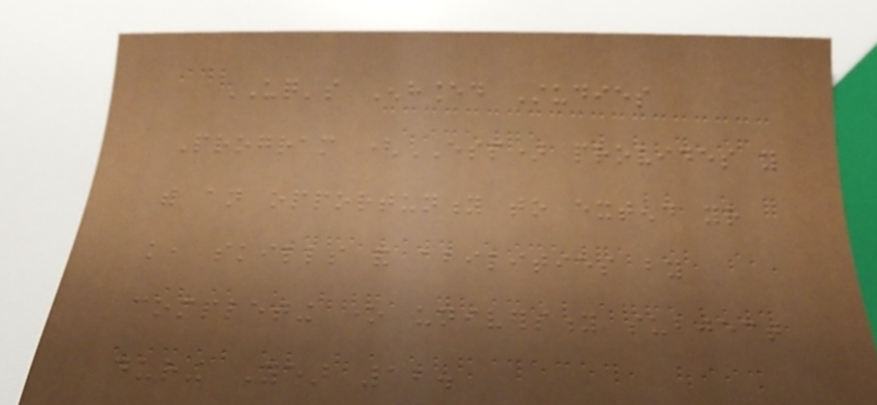UQ's Enhanced Studies
Program (ESP) provides you
with an opportunity to extend your
knowledge, skills and abilities by
completing one university subject
during Year 12.
